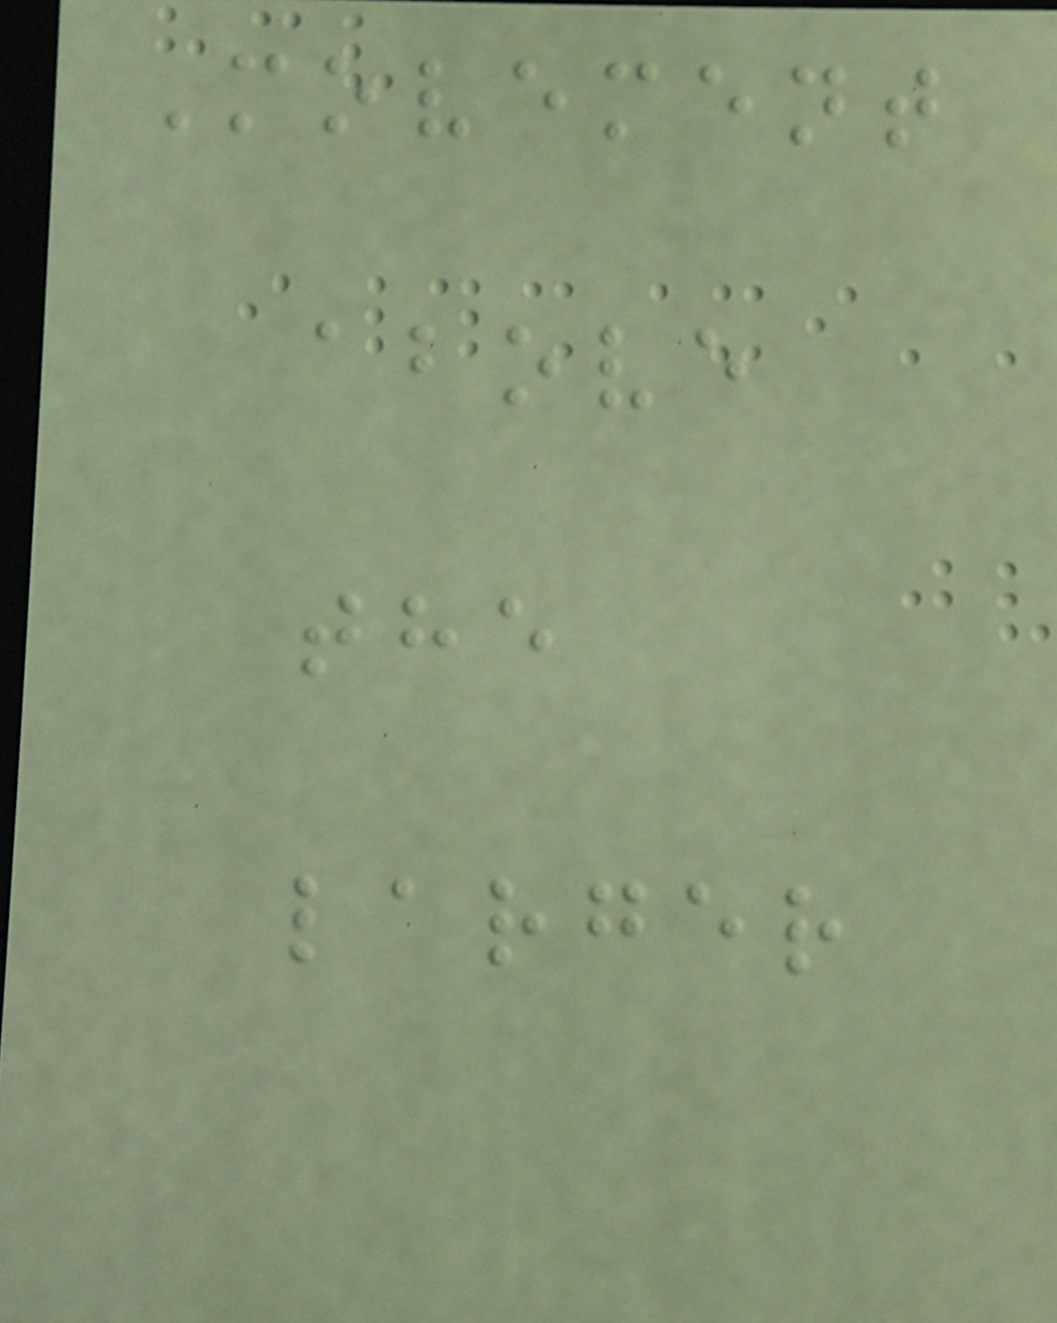Movement
above
the
larger
